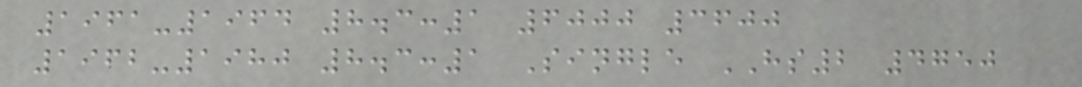1961-1964 8.3:1 6000 3600
1962-1980 8.3:1 Single HS2 4750
